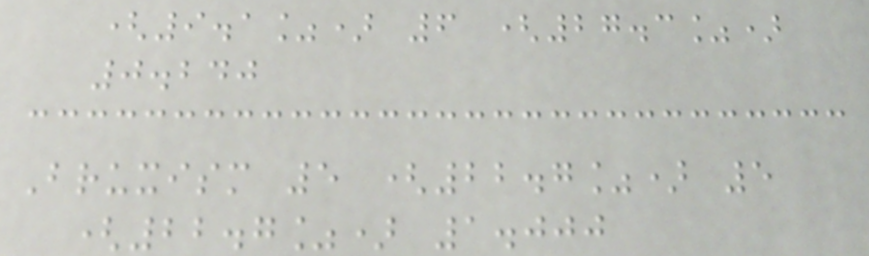(9.1%) 6 (27.3%)
0.240
Bruxism 5 (22.7%) 5
(22.7%) 1.000
